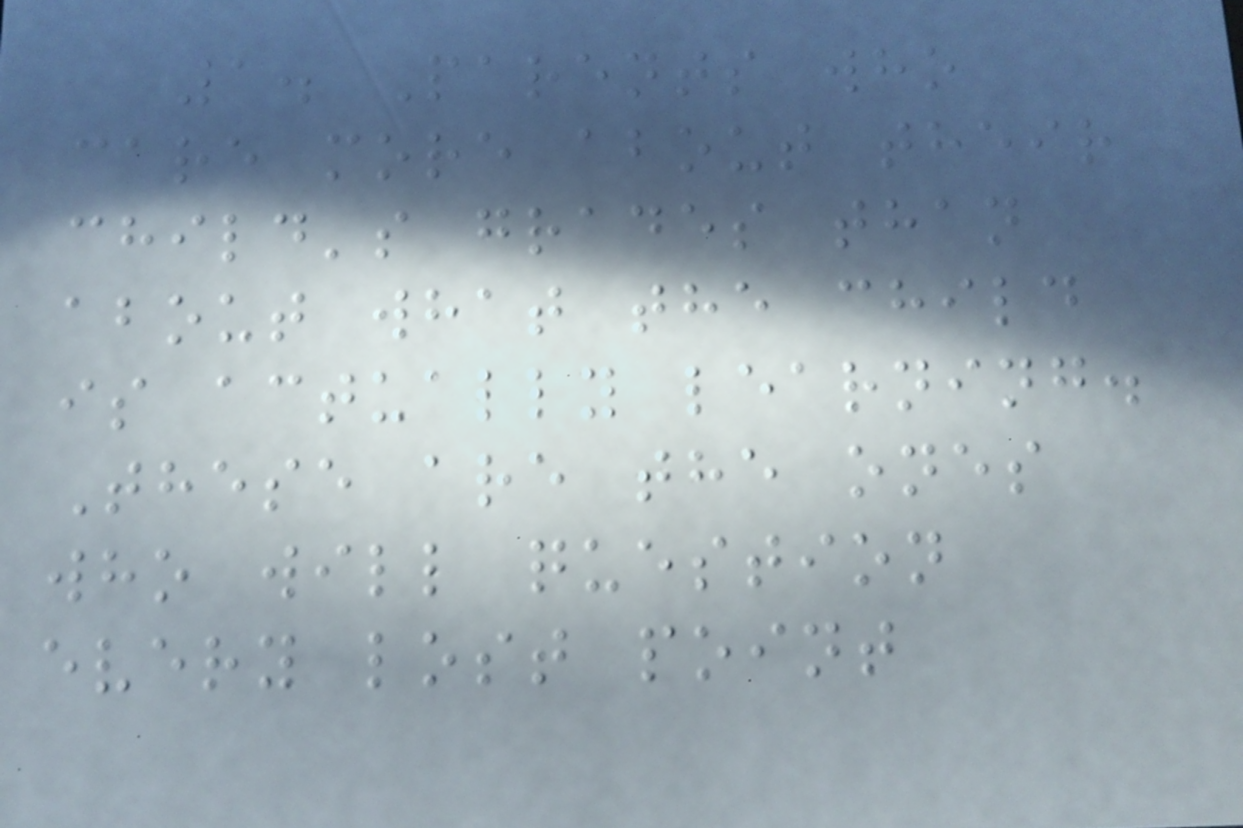1. Parents who
care more about their
child's grades than
about what the child
is actually learning.
These are the ones
who will question
every lost point
